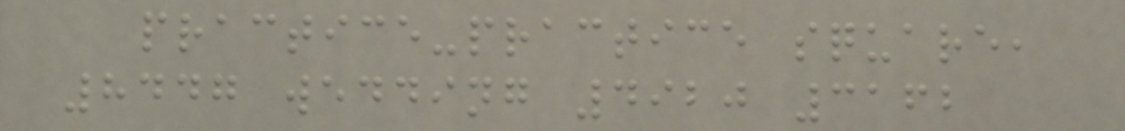practice-practice square,
8447 wedding 4920 3162
